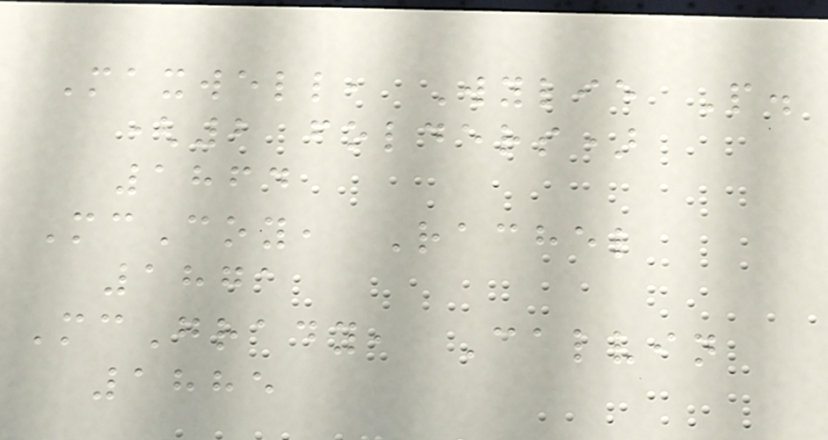Maxwell, Wylie P.
(2 folders)
1864
McCoy, Rachel
1871
McGrady, Calvin
1885
